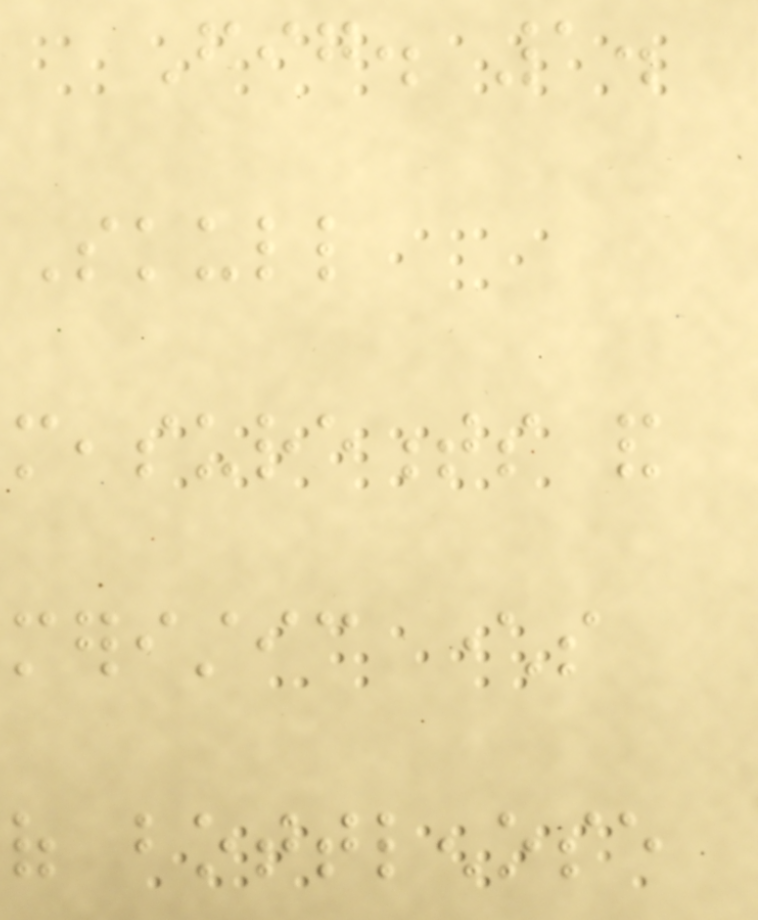Fig. 1.
Skull
measurements and
meristic characters
of bottlenose
